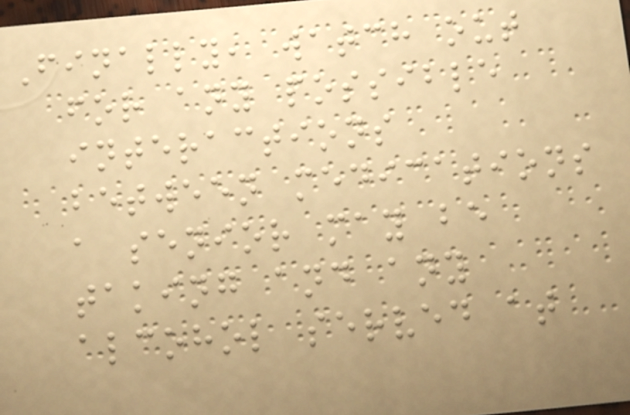Finally, watch out
for any possible
interactions
between medications
a senior may be
taking and any
alcohol served at
